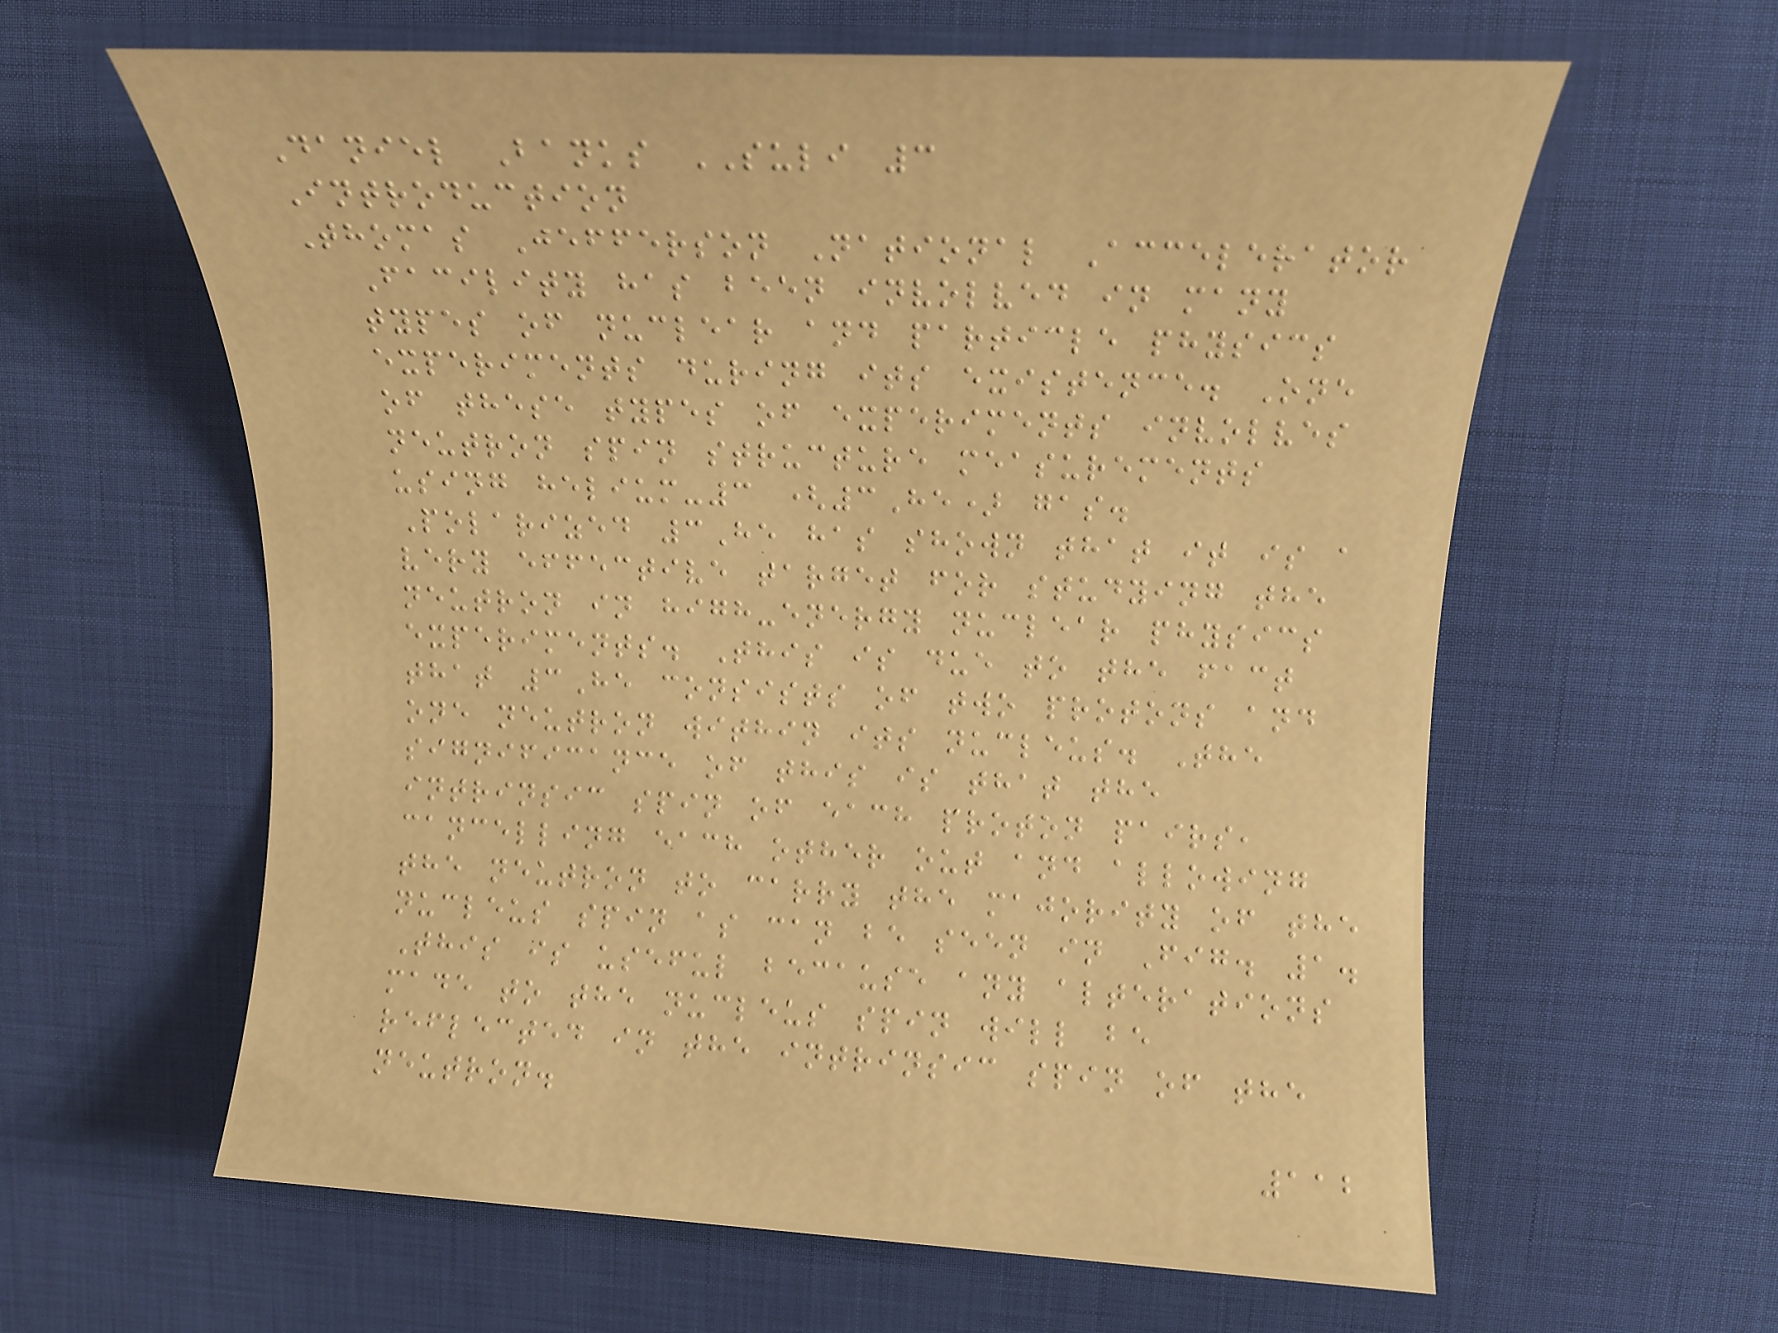Daniel Banks SULI 3
Introduction
Thomas Jefferson National Accelerator
Facility has been involved in many
types of nuclear and particle physics
experiments during its existence. One
of these types of experiments involves
neutron spin structure measurements
using helium-3 (3He) gas.
Polarized 3He has shown that it is a
very effective target for studying the
neutron in high-energy nuclear physics
experiments. This is due to the fact
that 3He consists of two protons and
one neutron within its nucleus. The
significance of this is that the
intrinsic spin of each proton pairs,
cancelling each other out and allowing
the neutron to carry the majority of the
nucleus spin as can be seen in Fig. 1.
This is useful because any alterations
made to the nucleus spin will be
reflected in the intrinsic spin of the
neutron.
112
